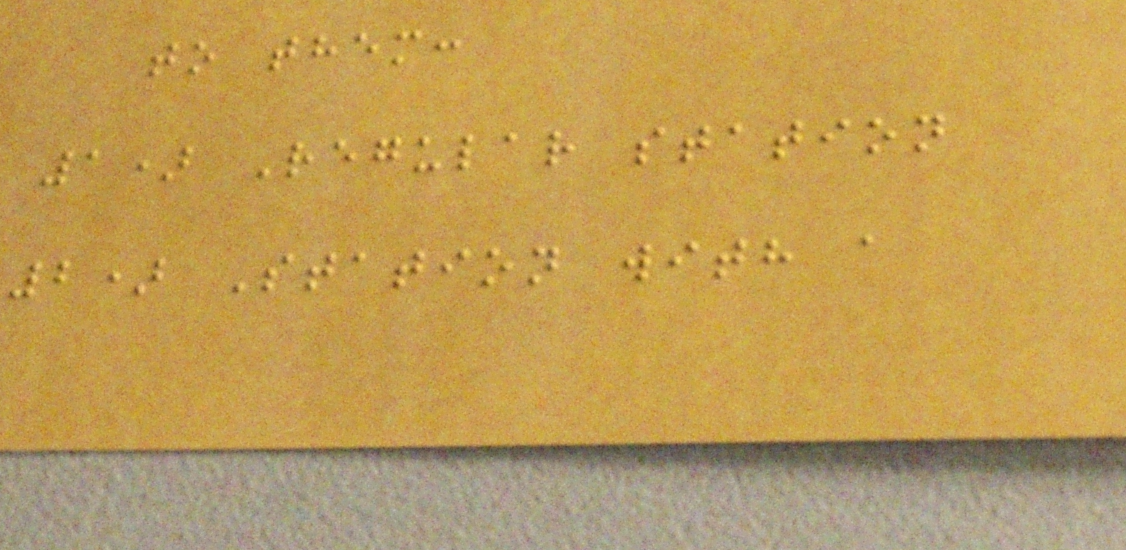to them:
1) Regular station
2) Station with a
